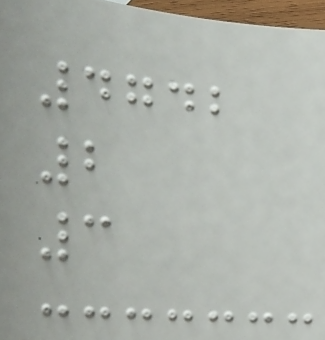4742
2
3
